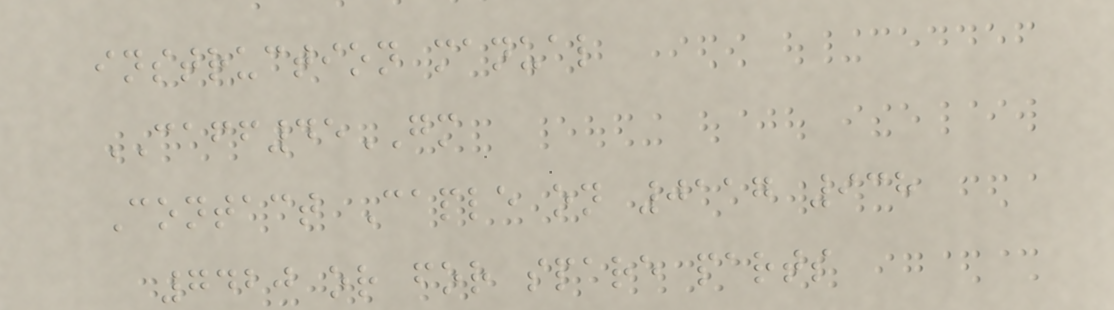instruction manual
CAFF45GM
Contact Caple on 0117 938
7420 or for spare parts
